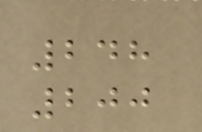248
200
